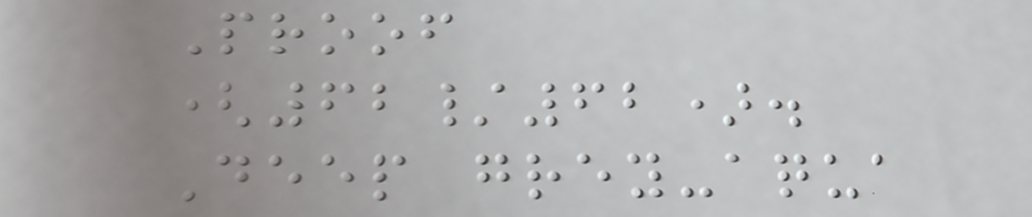Proof
(62/62).
Deep grey-aqua
